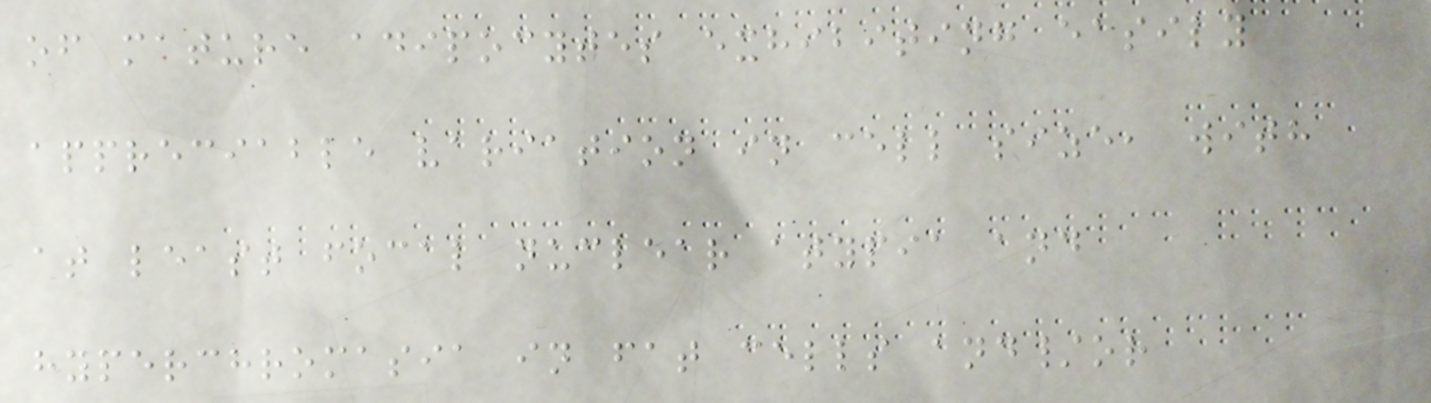of mature adipocytes exhibiting easily
appreciable variation in cell size, with
at least focal nuclear atypia and
hyperchromasia in fat cells and/or
